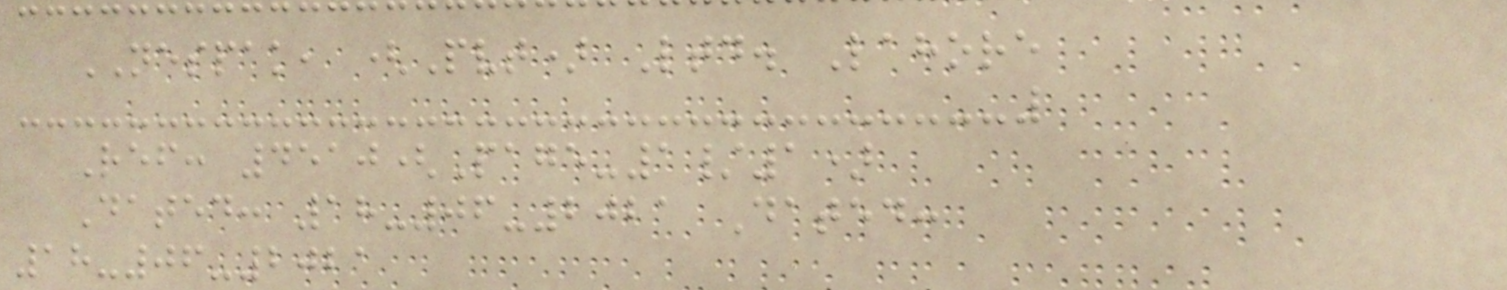NESPAK, (Pvt) Ltd. Lahore
Ref: 4510(Page-1/1)
Dated: 18-06-2021 Dated:
18-06-2021
